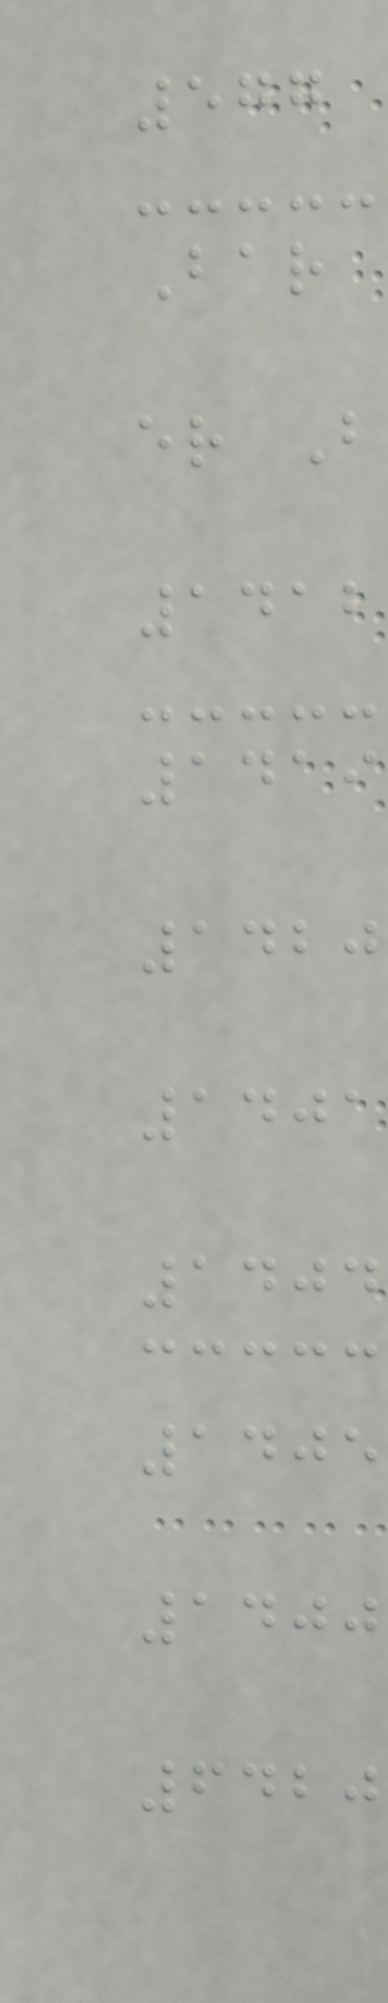577
Bar
er B
1412
1419
1420
1401
1404
1405
1400
6420
